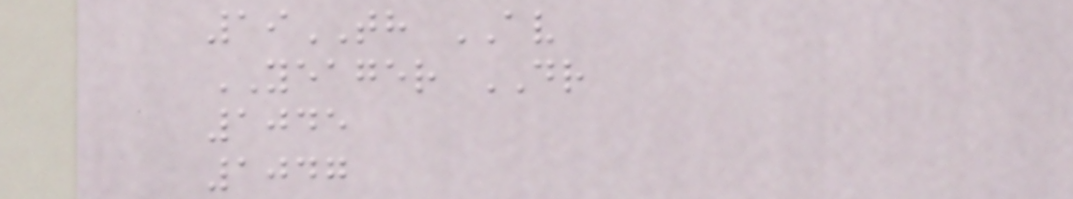19TH AV
YEAGER DR
1045
1047
